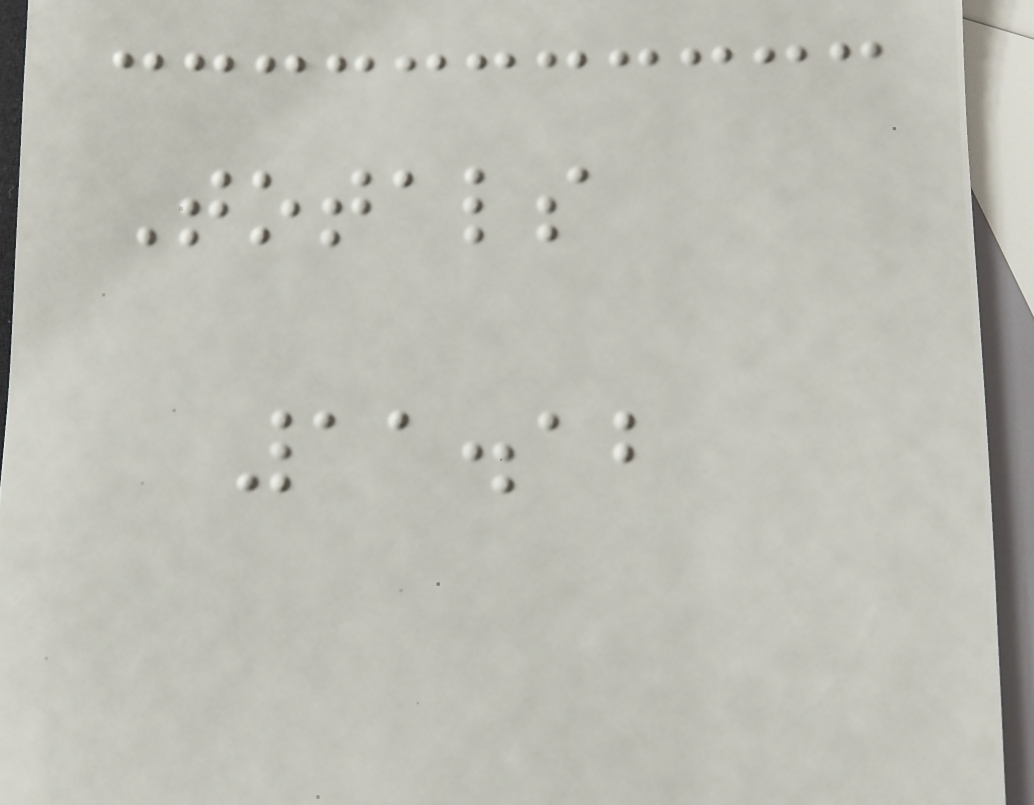Totals
11.12
